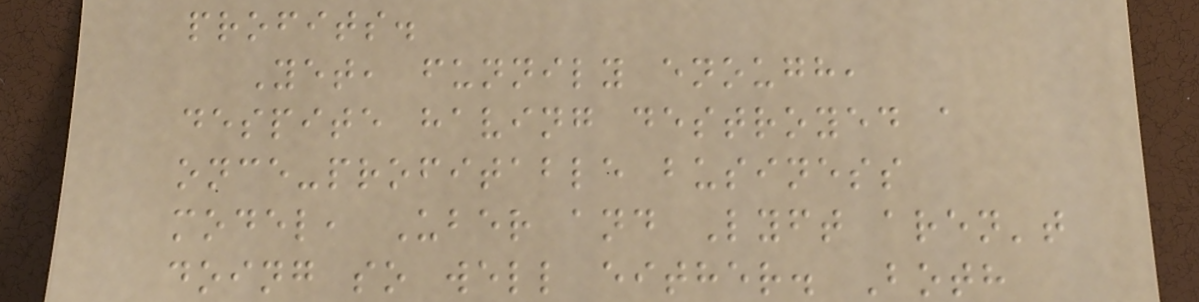profits.
Yet, funnily enough,
despite having destroyed a
once-profitable business
model, Uber and Lyft aren't
doing so well either. Both
